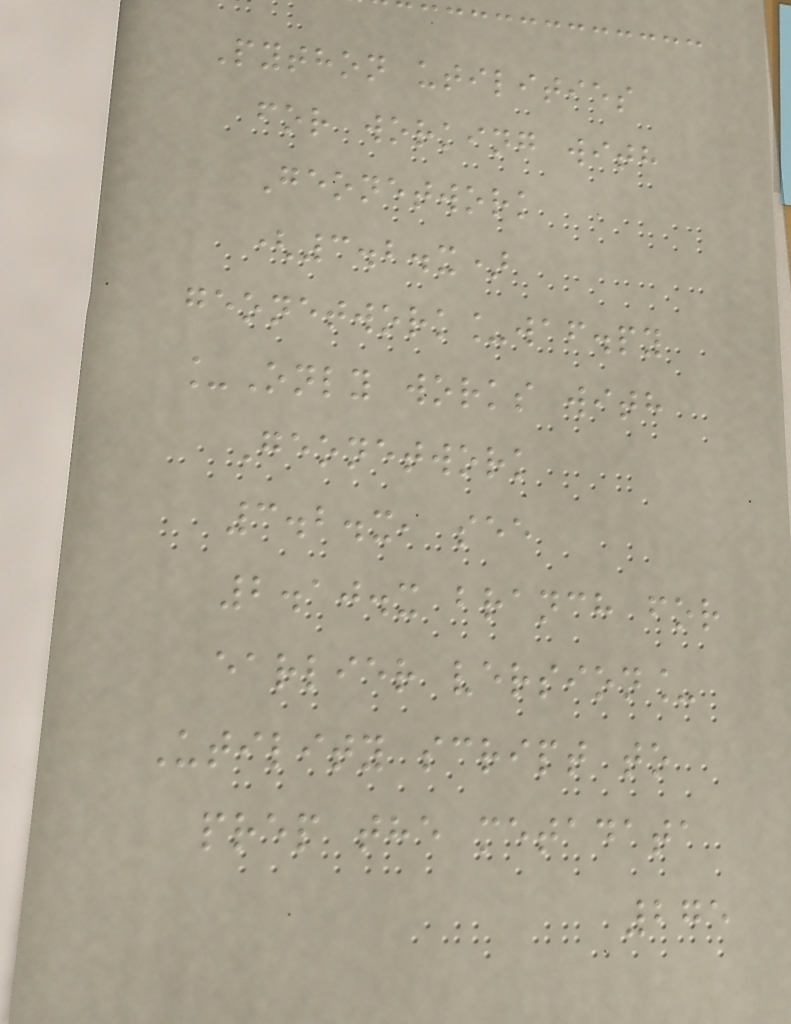Python utilities
for working with
Geonetwork
(3.2.x)
geonetwork_waf.py
_Only works with
Geonetwork
3.2.x, see
2.10.x branch for
earlier version_
Utility script to
prep the metadata
275
